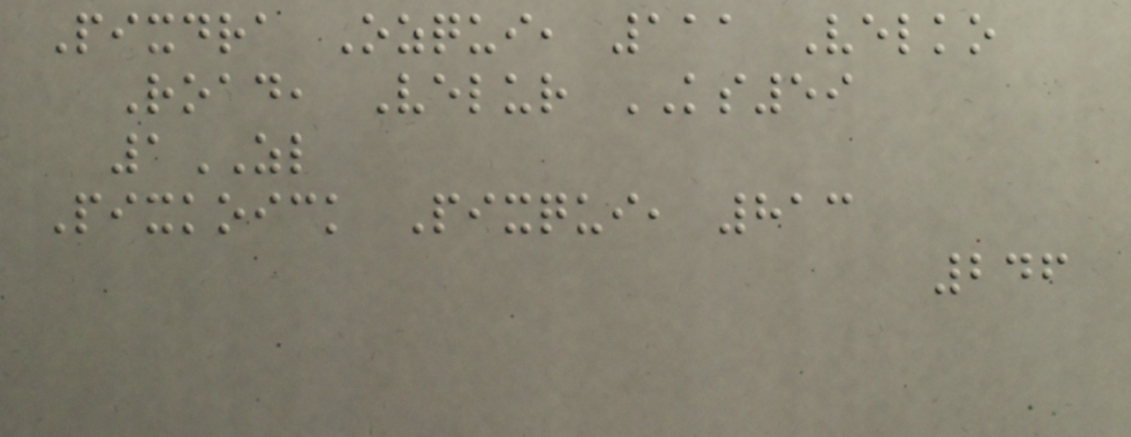Pixdra Ozqui, 111 Velko
Road, Velur KS59
1ZL
Pixkoick Pixqui, 813
246
